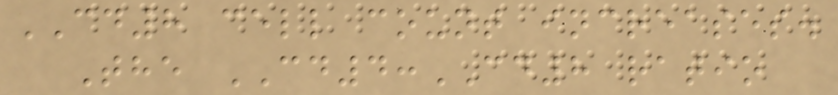CD8 cell count increases.
The CD4:CD8 ratio
